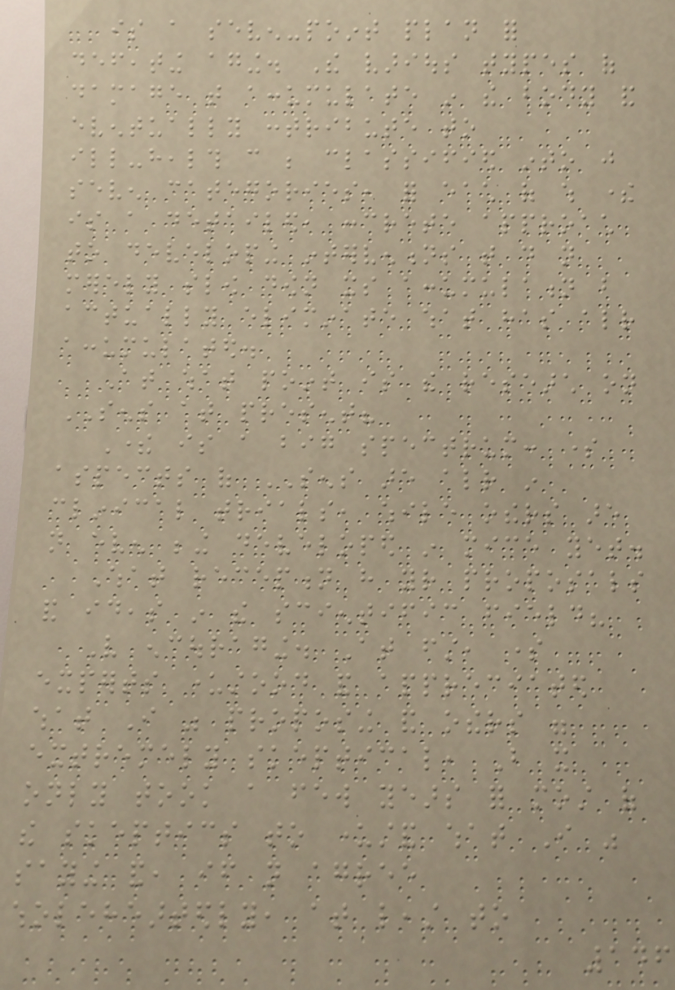is a seven-point plan for
defeating aging. The various types of
damage that accumulate in the body and
eventually contribute to
ill-health can be classified into just
seven categories, for each of which there
is a detailed, concrete approach
to developing interventions that do not
merely slow down its accumulation but
actually eliminate what has already
accumulated.
At what point is the research on
SENS at present?
There is a big spectrum: some
aspects of SENS are already in
clinical trials, while others are
not even being developed in mice yet.
What reception have your proposals
and ideas in the scientific field?
Very encouraging. At first, some
experts understood and appreciated
what I was proposing and others were
extremely skeptical, But it
only took a few years for most of
the skeptics to understand what I was
saying and, if not agree
wholeheartedly, at least to
146
